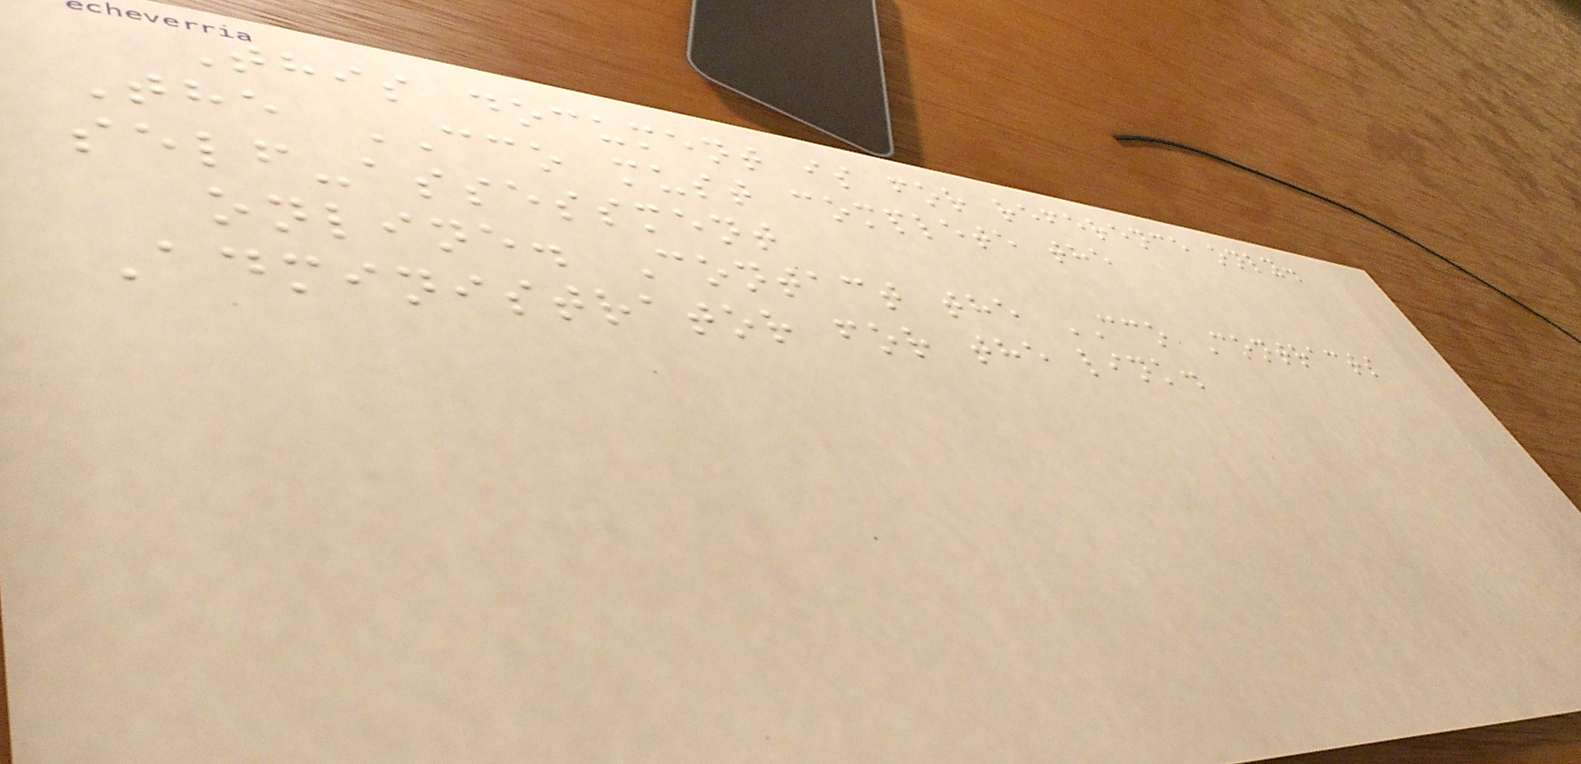This document is for reference only.
The CCO must complete the
self-assessment
online. Contact the CCO Contracts
Administrator for the link.
